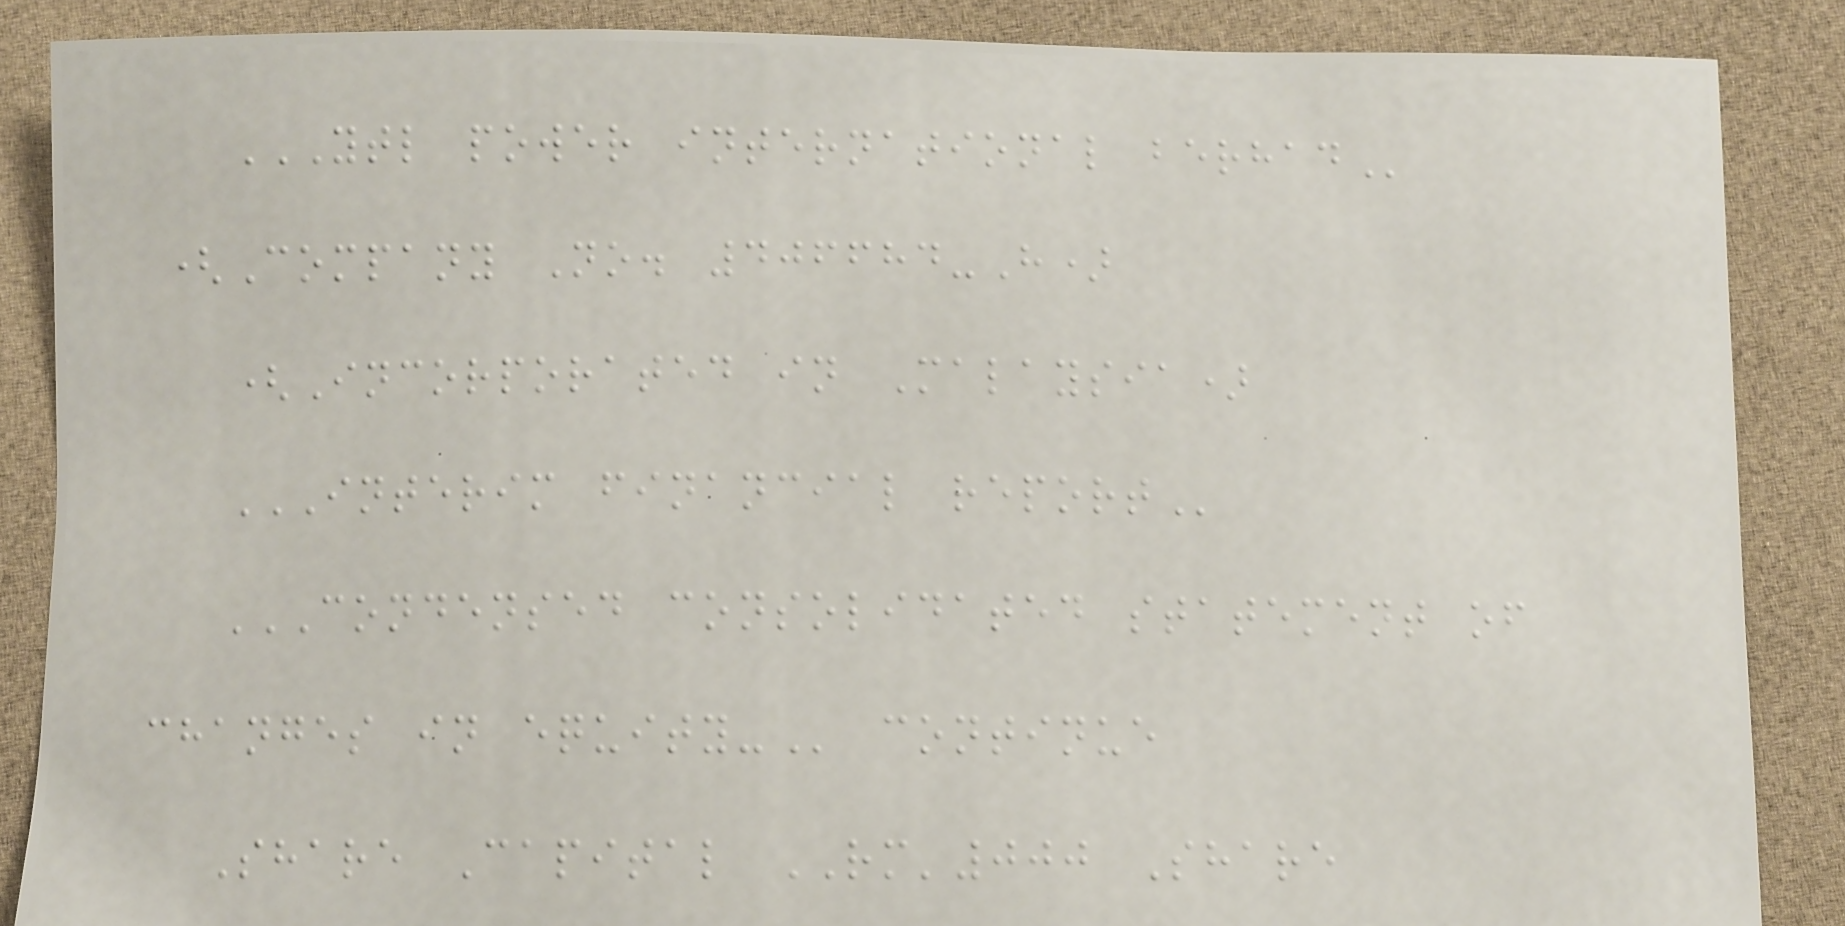YTL POWER INTERNATIONAL BERHAD
(Company No. 406684-H)
(Incorporated in Malaysia)
INTERIM FINANCIAL REPORT
CONDENSED CONSOLIDATED STATEMENT OF
CHANGES IN EQUITY- continue
Share Capital RM'000 Share
